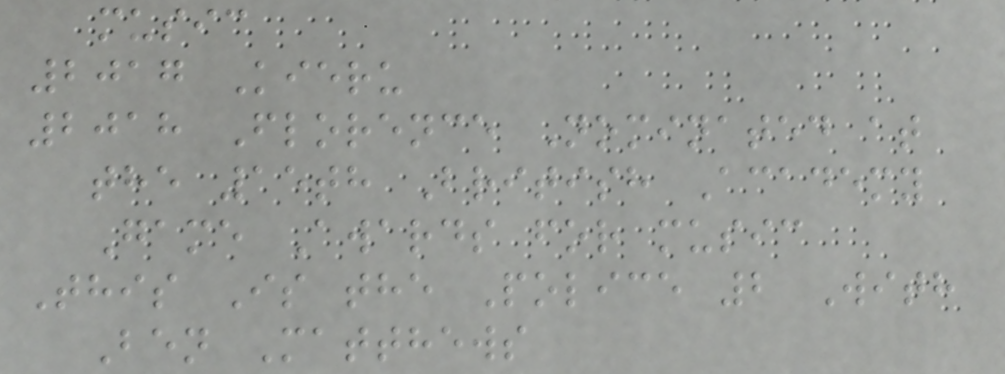music
2017 Kieru
2018 Florence Nominated at
the 15th British Academy
Game Awards for music
This Is the Police 2 With
Ben Matthews
